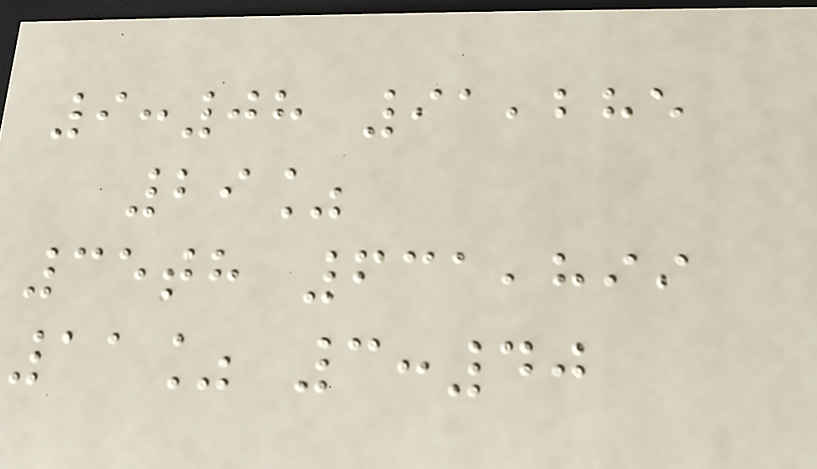9:08 91,285
29%
35th 631,899
11% 3:40
